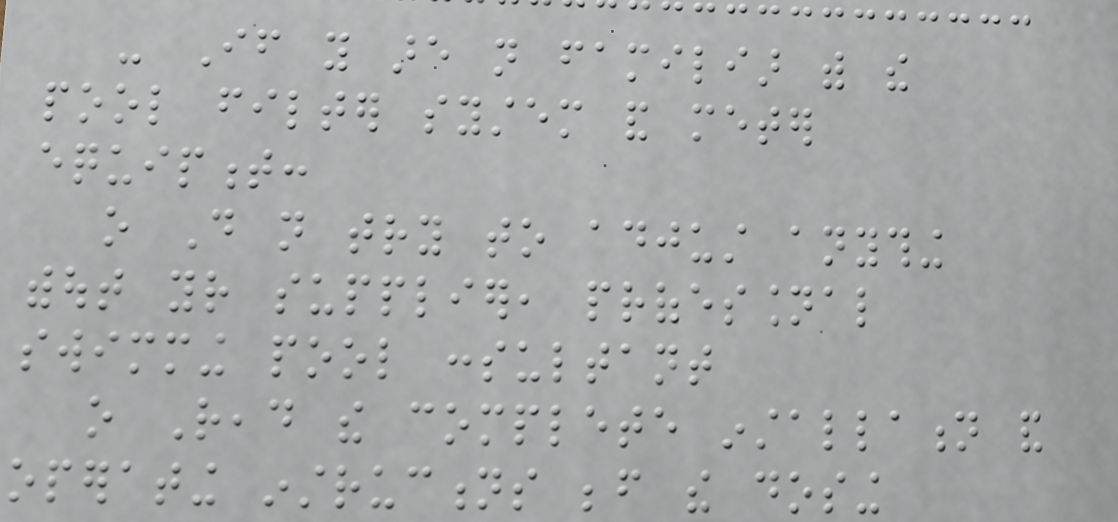- If you are not familiar with the
pool filter system and meter
equipment:
o Do not try to adjust anything
without your supplier, professional
swimming pool consultant
o Read the complete installation and
operating instructions before the dosing
